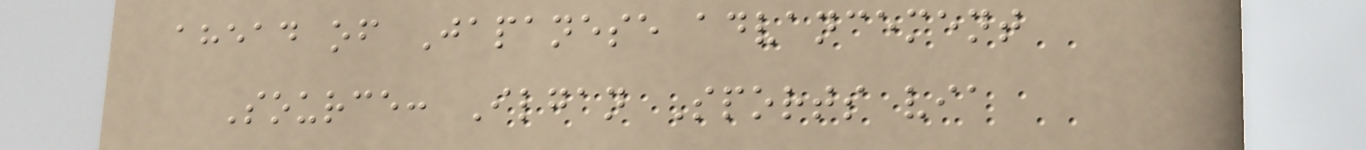ahead of Japanese advancement
Source: Ilgan Sports via
